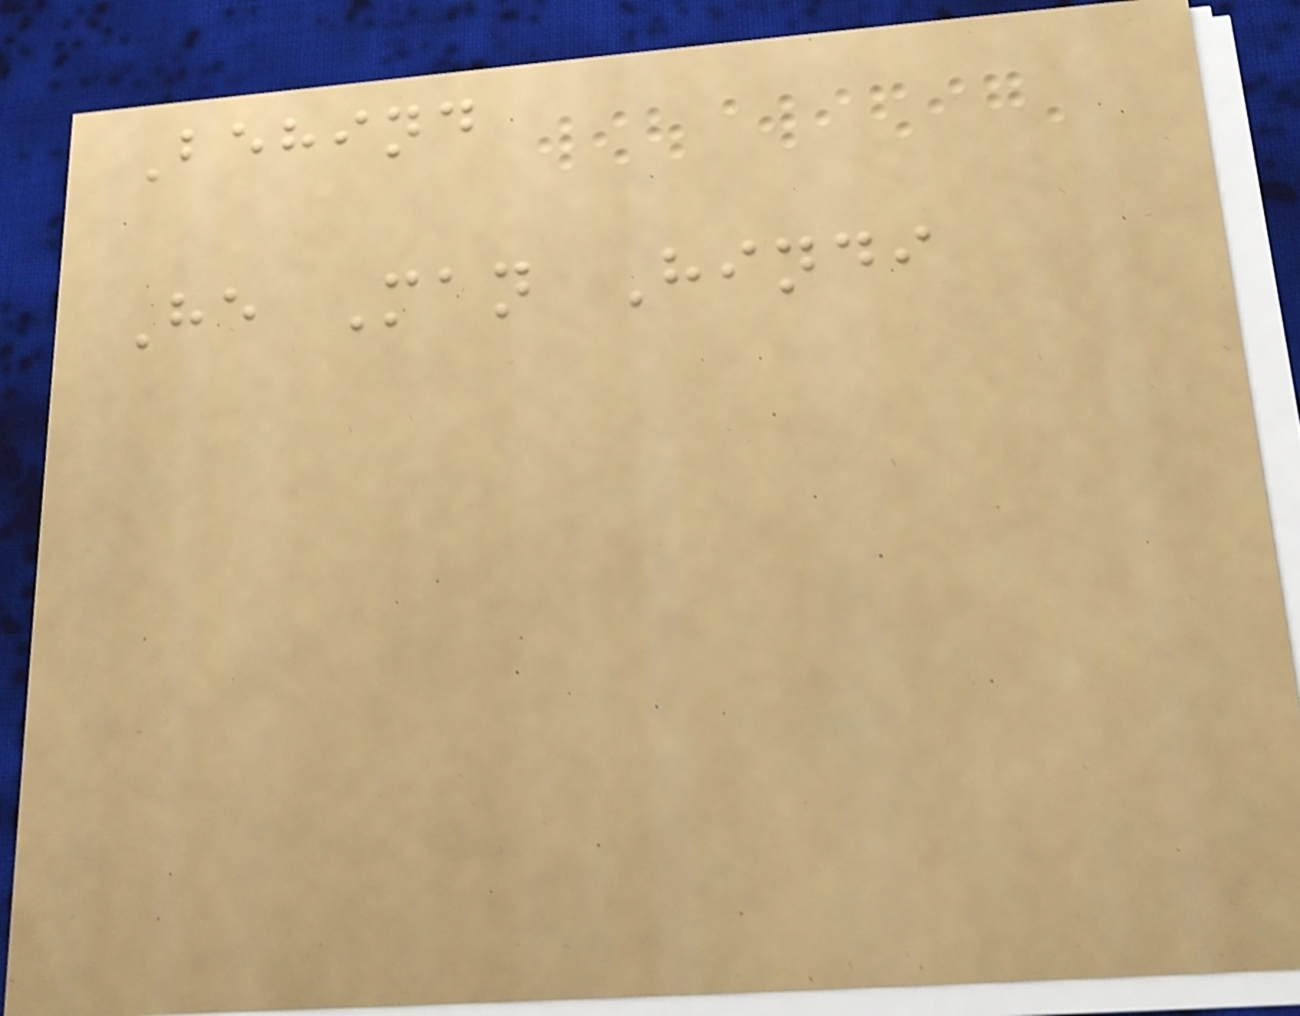Behind
He Man Hindi
